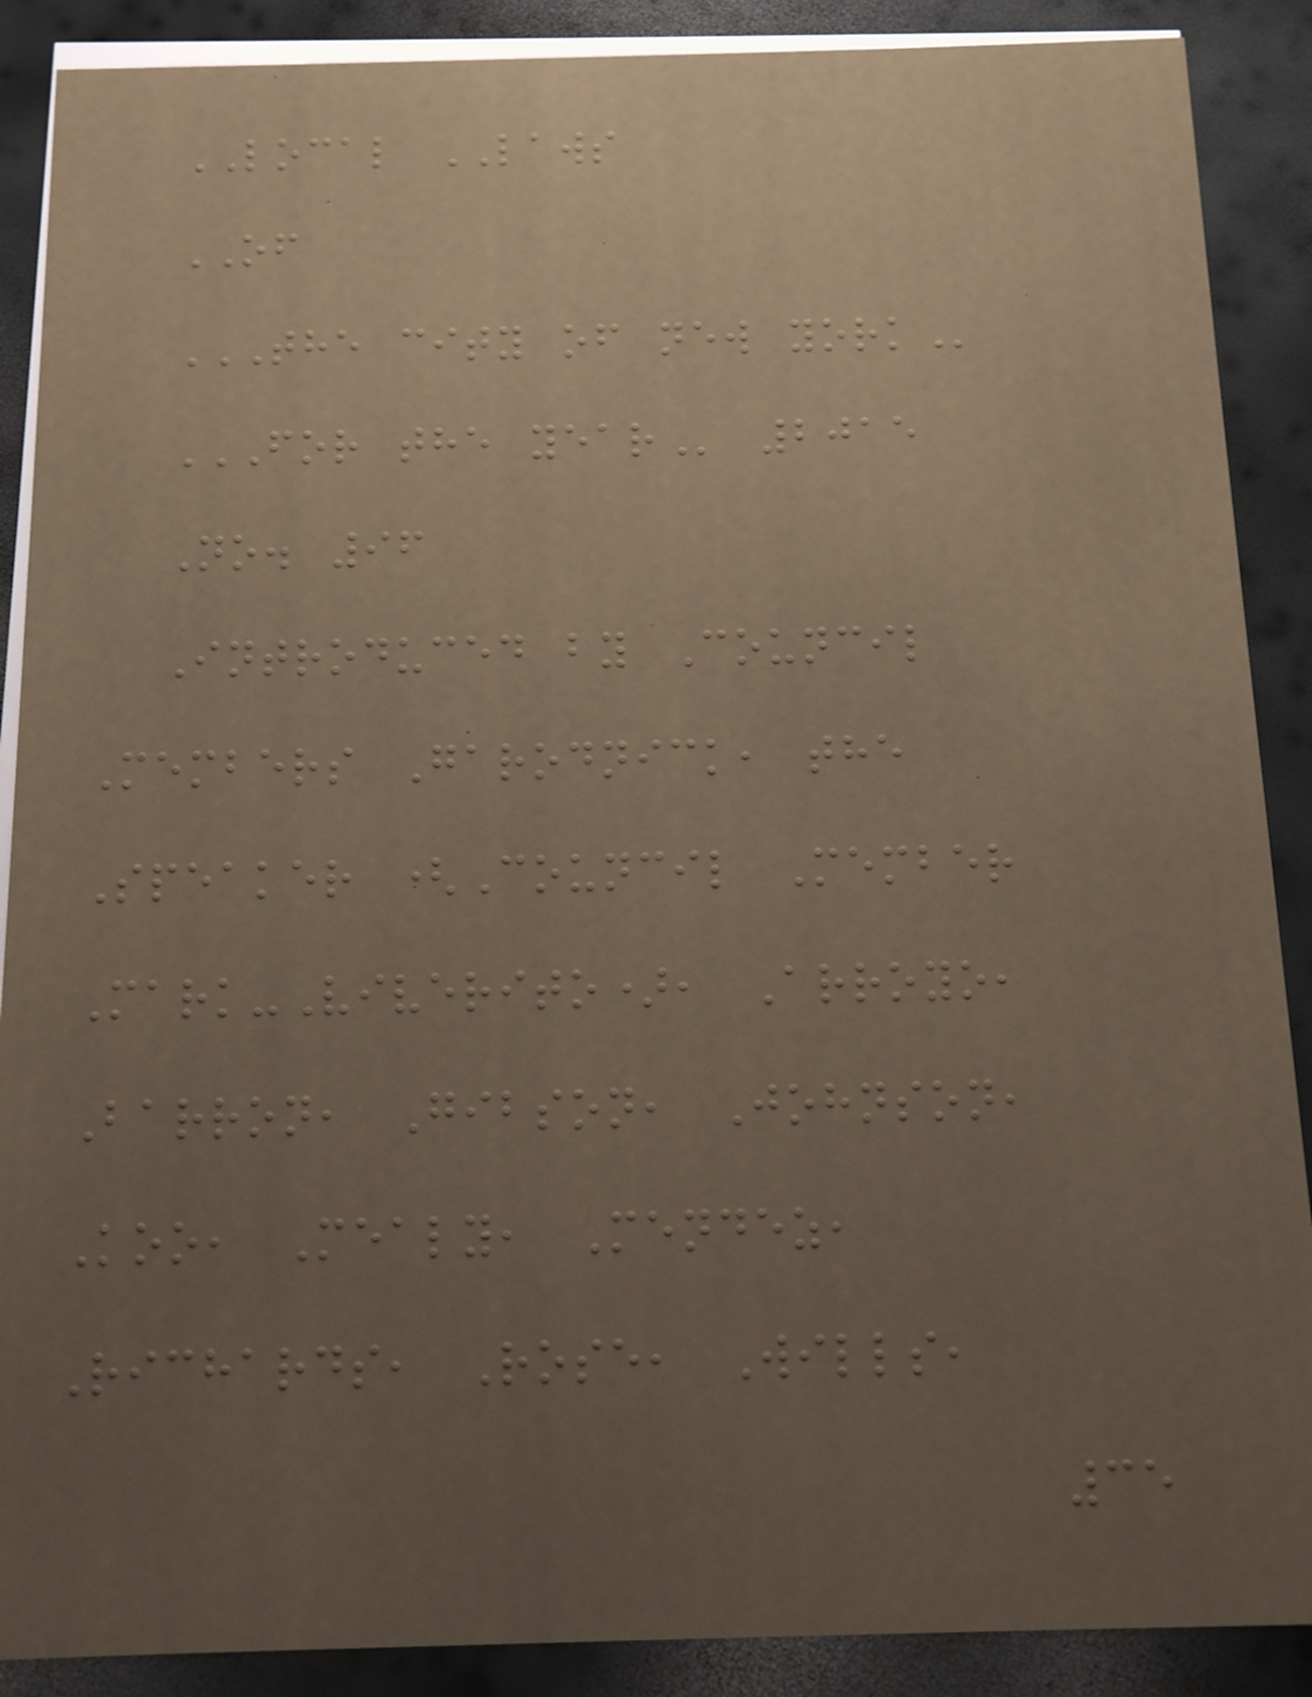LOCAL LAWS
OF
THE CITY OF NEW YORK
FOR THE YEAR 2015
No. 96
Introduced by Council
Members Garodnick, the
Speaker (Council Member
Mark-Viverito), Arroyo,
Barron, Gibson, Johnson,
Koo, Mealy, Mendez,
Richards, Rose, Wills,
35
